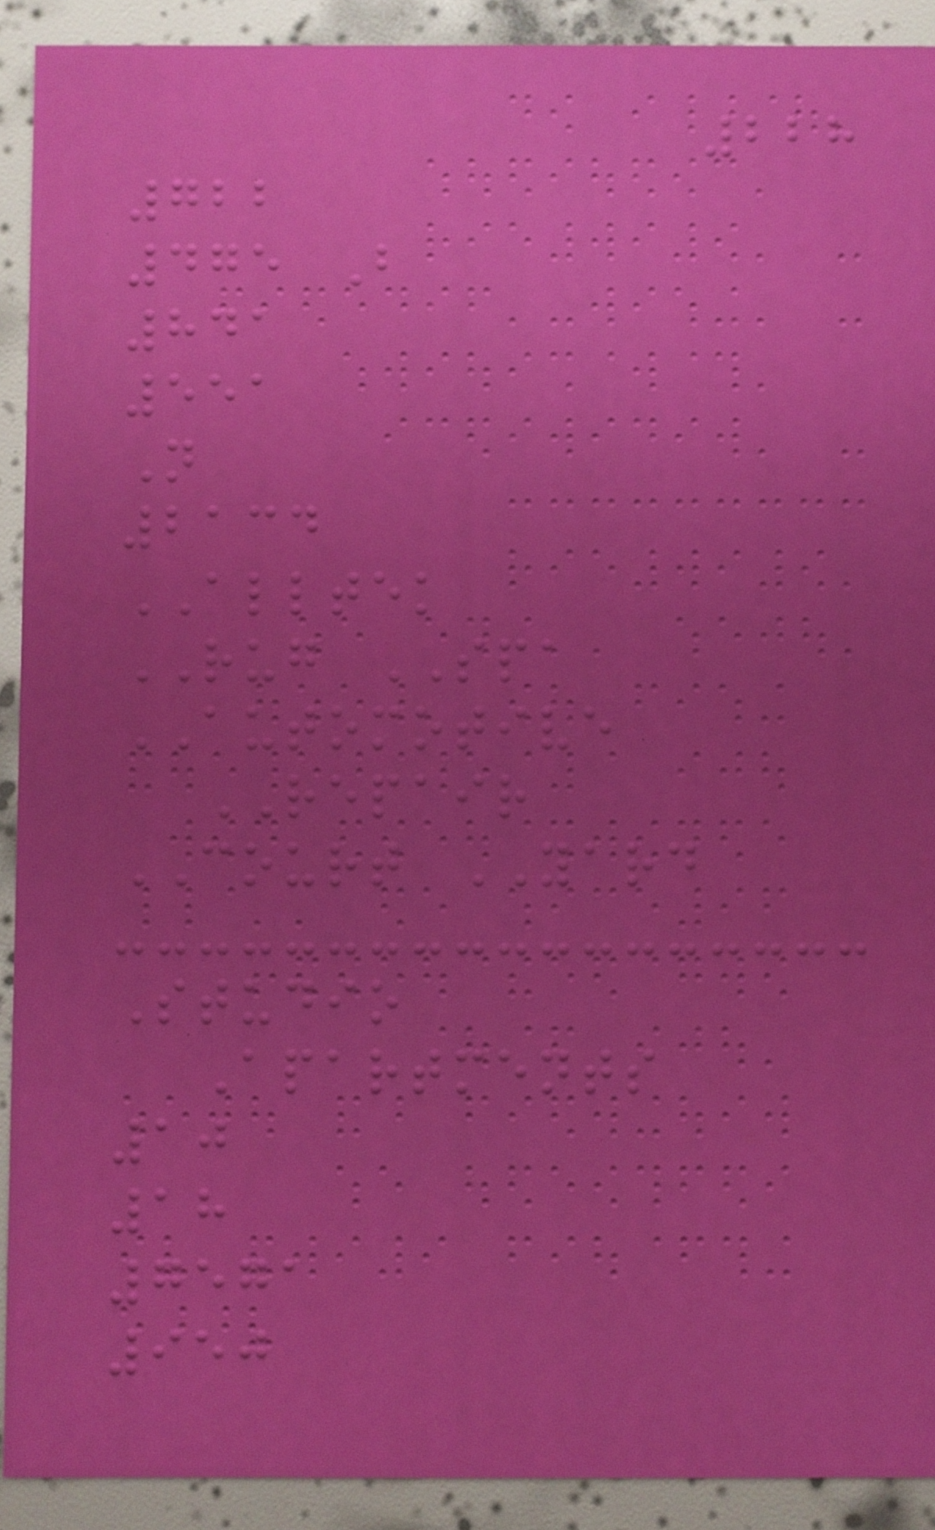228
722
475 B
841
551
N
2134
ALLTEK
RUG SPA
AUTOMOTIVE
REPAIR
COURT YARD
Studio
Apartments
10
18
7571
950
